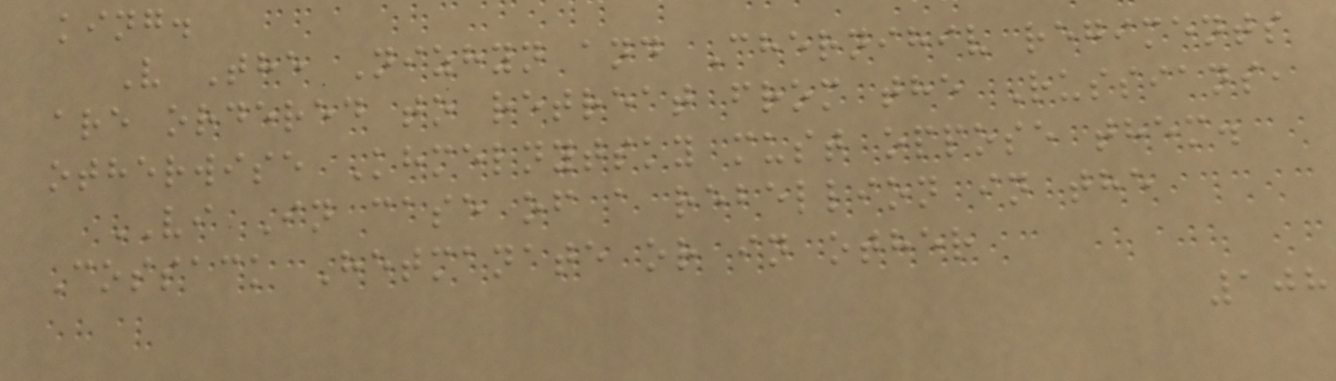king.
V The Nizhyn and Chernihiv regiments
are ordered to retreat from the Russians,
otherwise Khmelnytsky must oppose them.
VI In case of a rebellion in the
Cossack Hetmanate or in other
108
